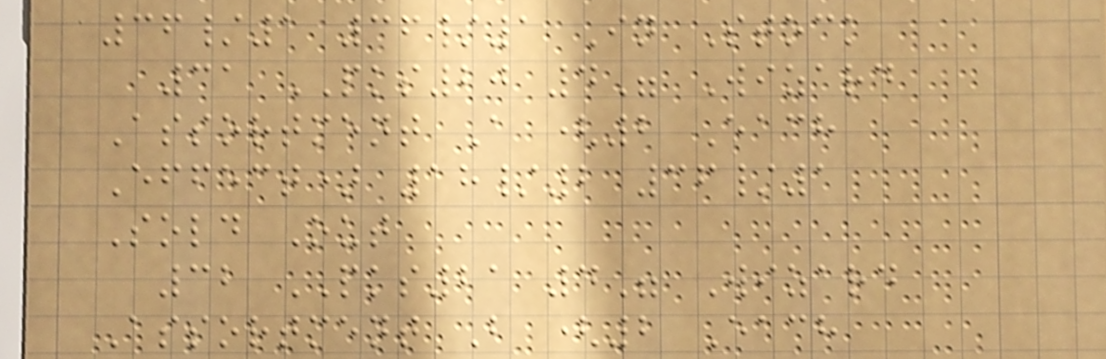36/1 36/1 In Stock
31 PKS20 4" Wizard
Assortment A (2 Each
Effect) 18/2 36/1
Sold Out
32 PKS21 4" Wizard
Assortment B (2 Each
